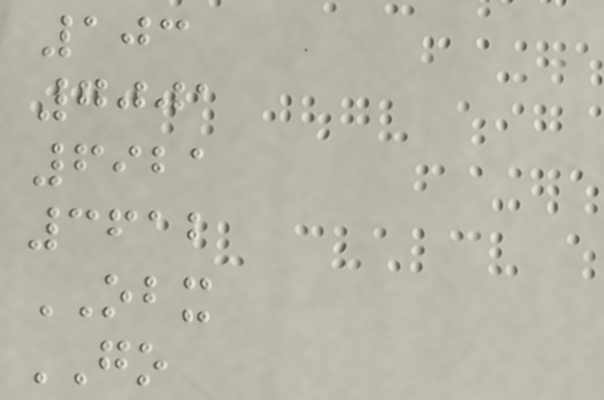103
7001
6921
3612
OBX
GO
